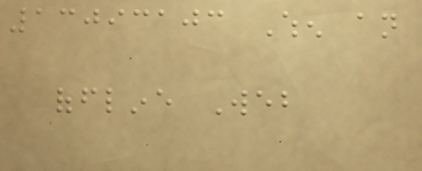13093103 When an
offline Web
